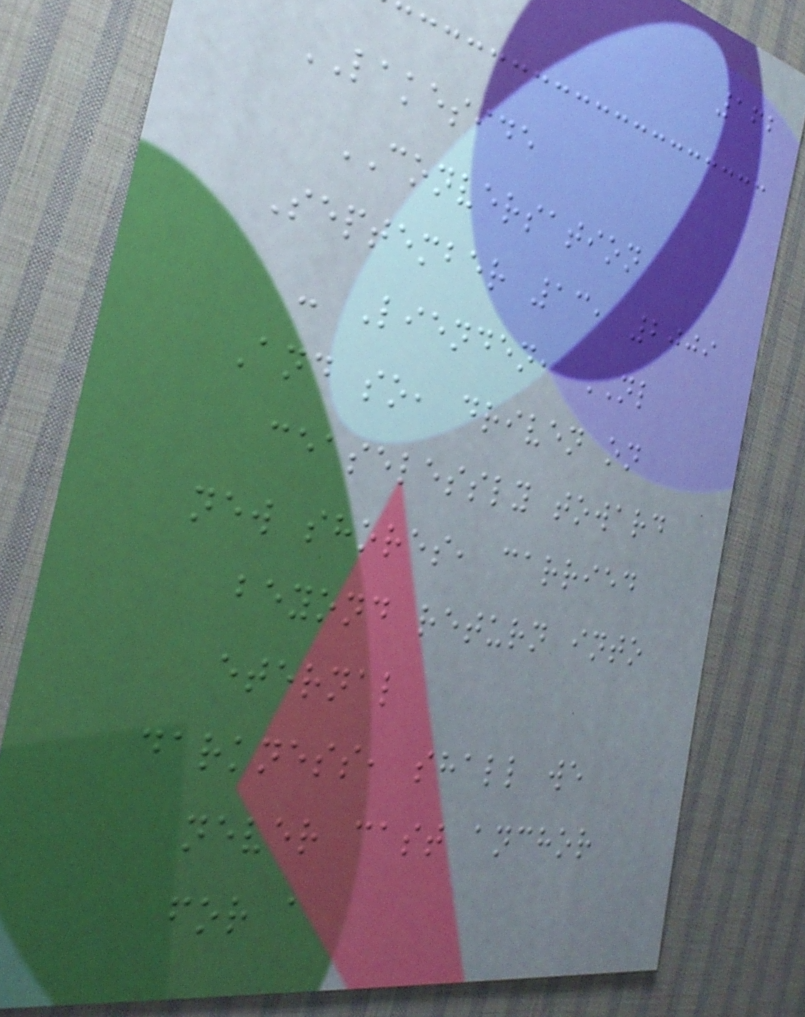162
LAKESIDE
CONVERSATION
September 13, 2009
- Lienden, NL
And so, driven on
ceaselessly toward
new shores, carried
beyond return into
eternal
darkness, shall we
never cast anchor
for a
